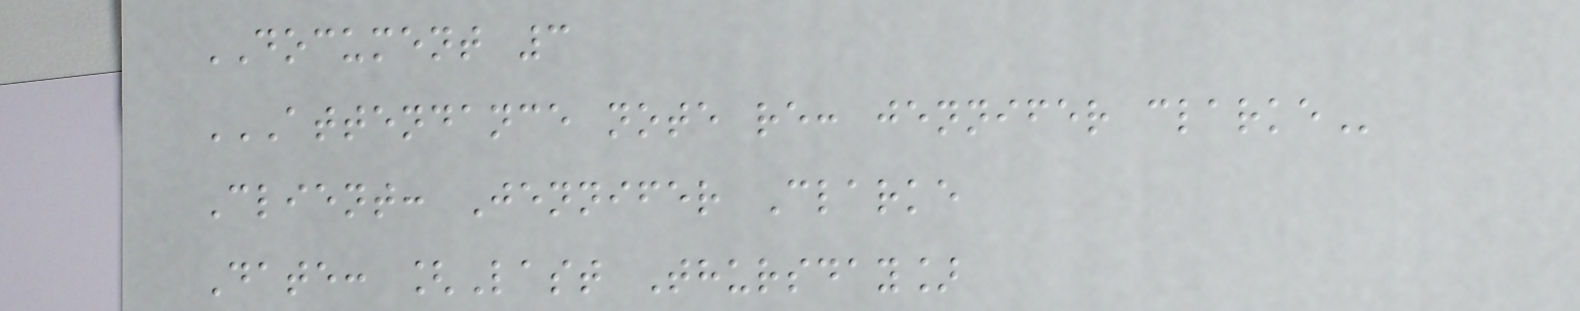DOCUMENT 3
ATTENDANCE NOTE RE: JENNIFER CLARKE
Client: Jennifer Clarke
Date: [Last Thursday]
